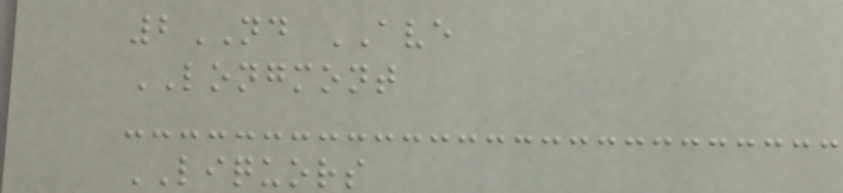2ND AVE
LONGMONT
LIQUORS
